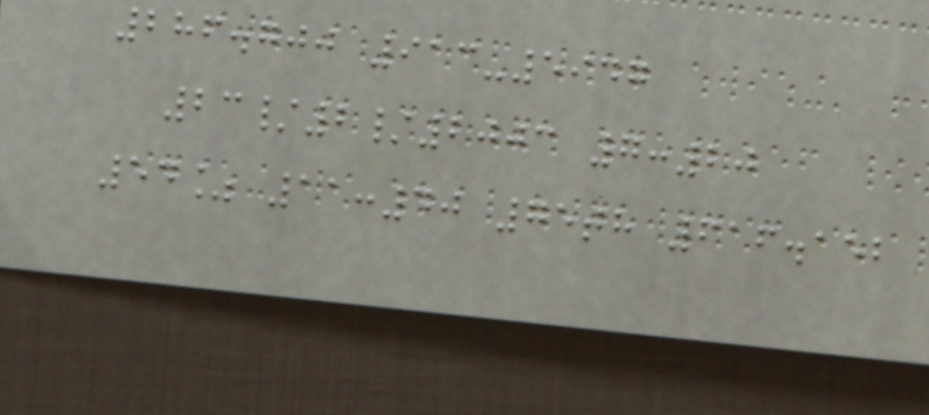286.700 913-5947
23/2/2003 7:20
54% 11:40 75th 616.152
